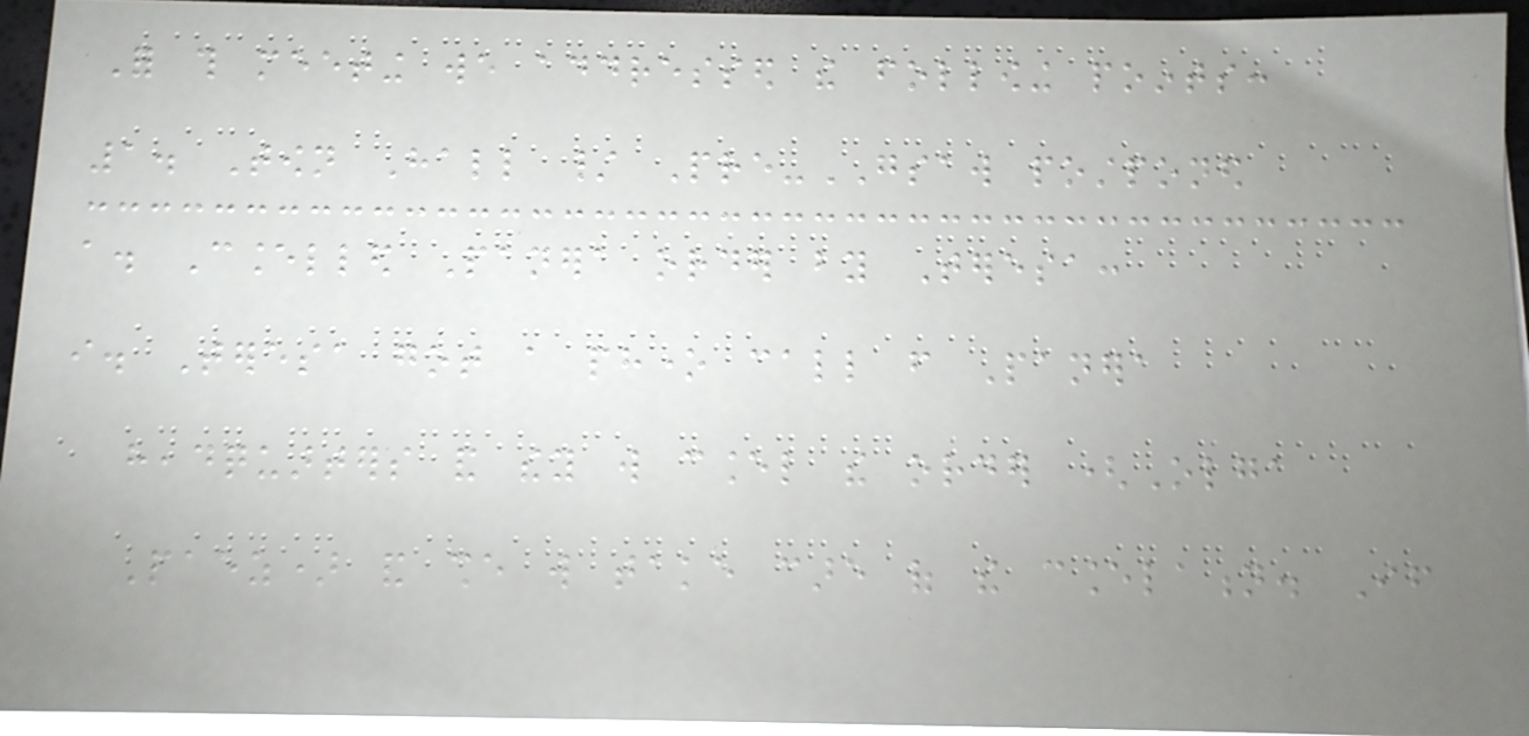For this meeting we addressed the following points:
1. Town Hall / Pre-GSAW postponed
a. Cancelled Panera order by Teresa:
i. Teresa got a phone call from Panera
headquarters and they will cancel the order (Olga
Paez) and she will take care of the cancelation. If
